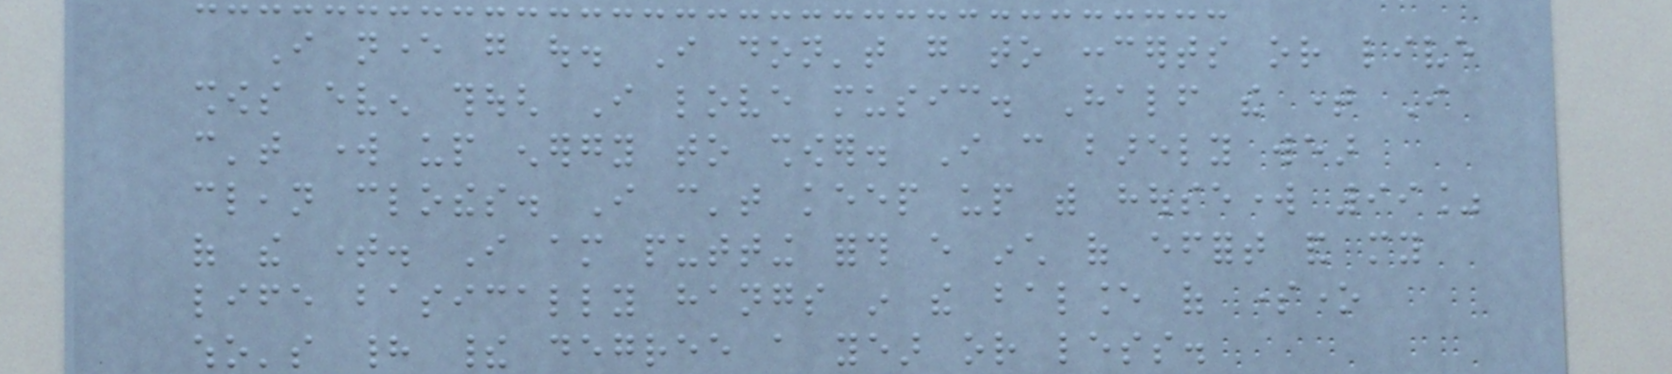I never go out. I don't go to concerts or live
shows even though I love music. Half the time I
can't work up energy to shower. I can barely wear
clean clothes. I can't keep up with housework 99%
of the time. I am putting forth every inch of effort and my
life basically hangs in the balance of someone
who's had their degree a year or less.
